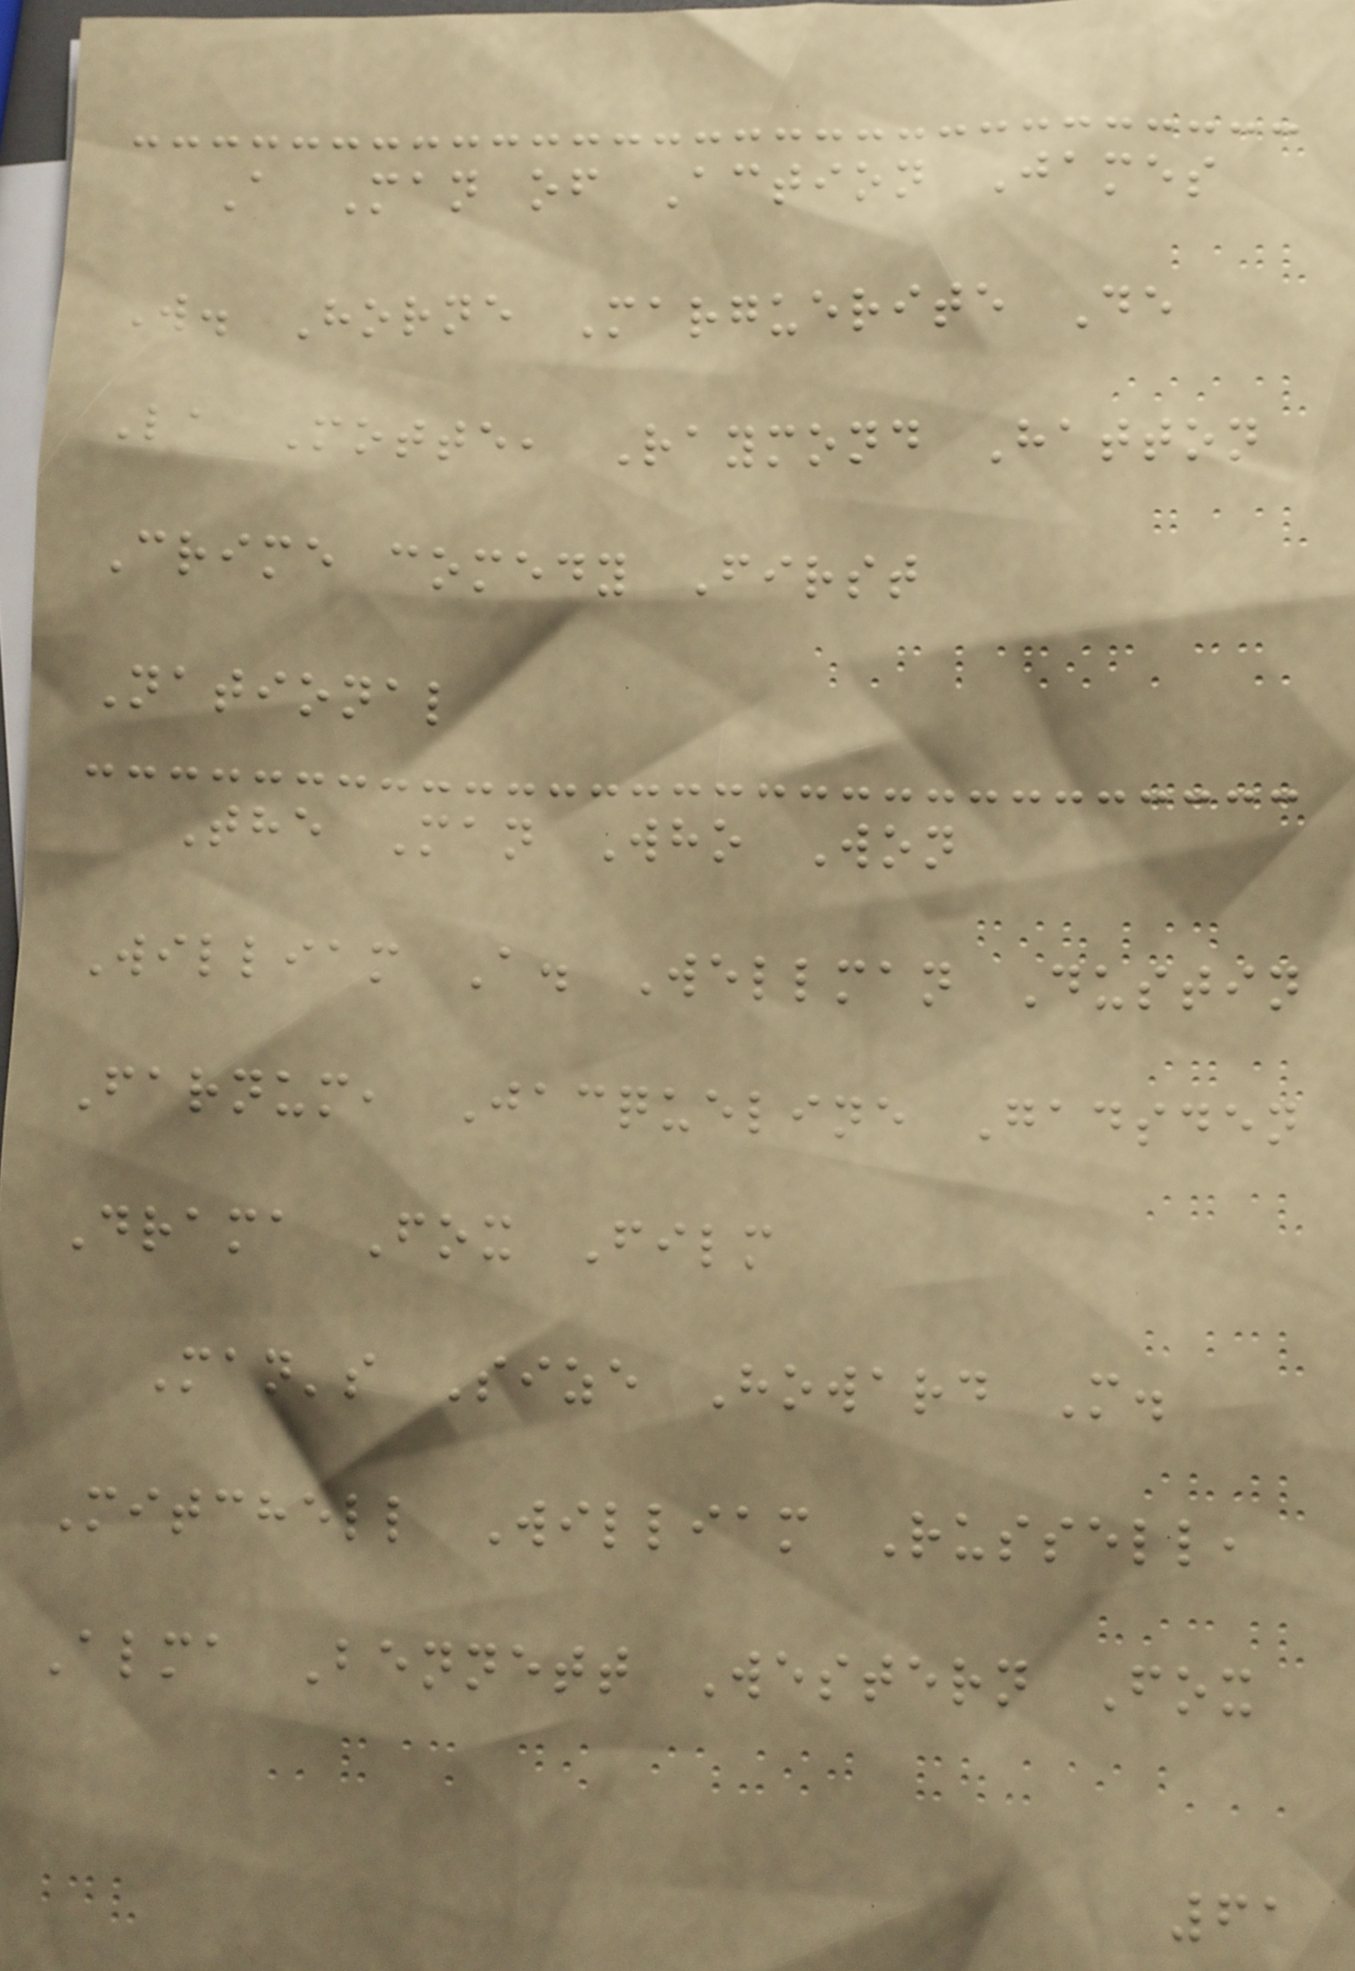A Man of Action James
W. Horne Marguerite De
La Motte, Raymond Hatton
Crime comedy First
National
The Man Who Won
William A. Wellman Dustin
Farnum, Jacqueline Gadsden
Drama Fox Film
Man's Size Howard M.
Mitchell William Russell,
Alma Bennett Western Fox
61
